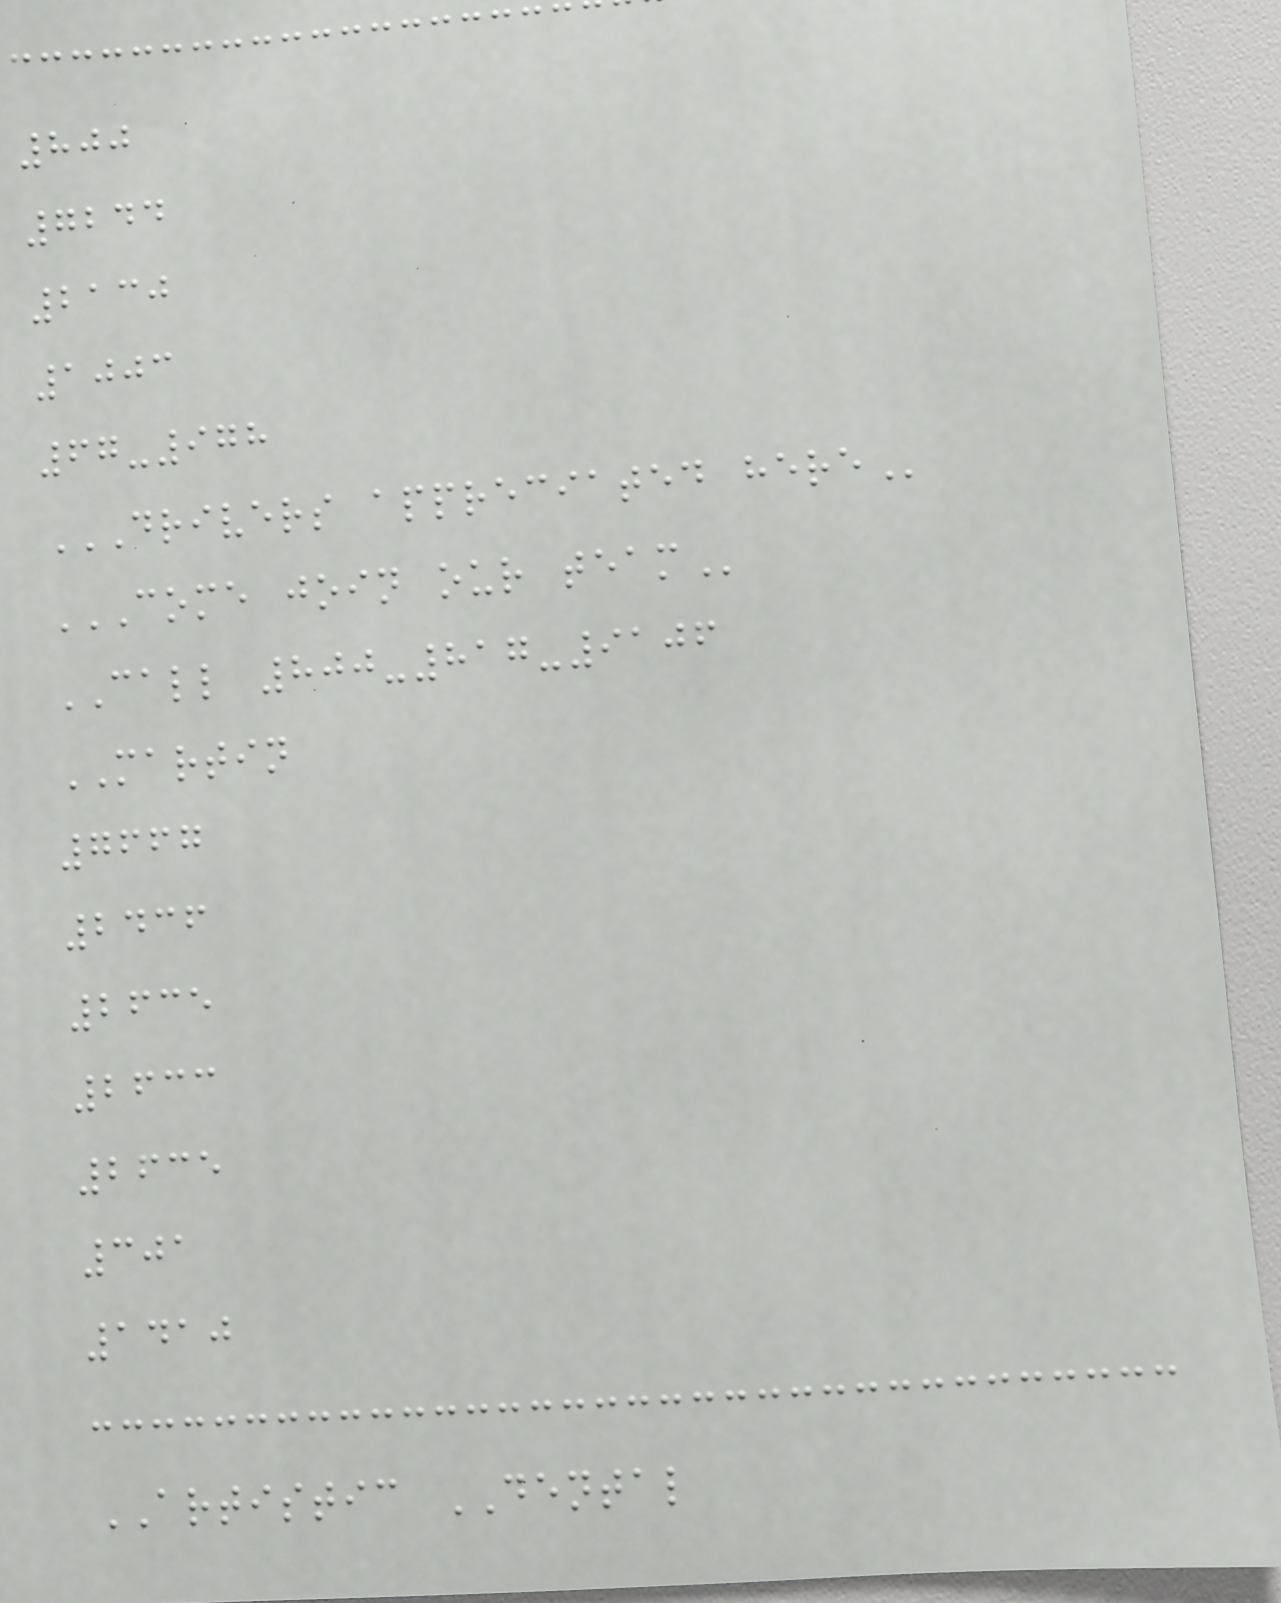800
7244
2130
1003
67-978
DRIVERS APPRECIATED HERE
COME JOIN OUR TEAM
CALL 800-817-9106
MARTIN
7667
2436
2635
2633
2635
301
1410
ARTISTIC DENTAL
